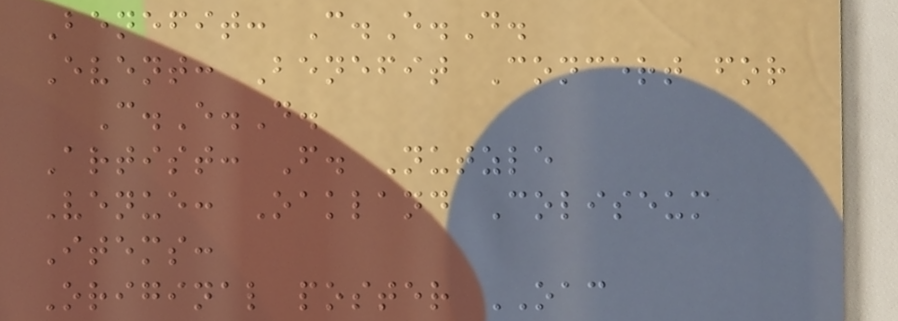Benefit: C.E.D.
Event: Benefit Concert for
C.E.D.
Artist: F. Nutzle
Venue: Oakland Coliseum
Items:
Original poster OAC
